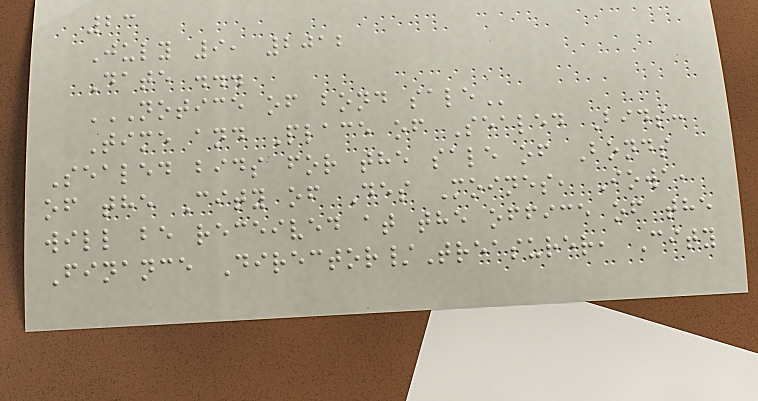23
July 9, 2012
Date ...
NOTICE OF BOND SALE
Time and Place of Sealed Bids:
Sealed bids for the sale of Bonds
of the City of Des Moines, Iowa,
will be received at the office of the
Finance Director/Treasurer, City
